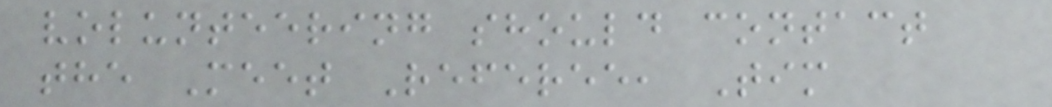volunteering should contact
the Meet Referee, Tim
